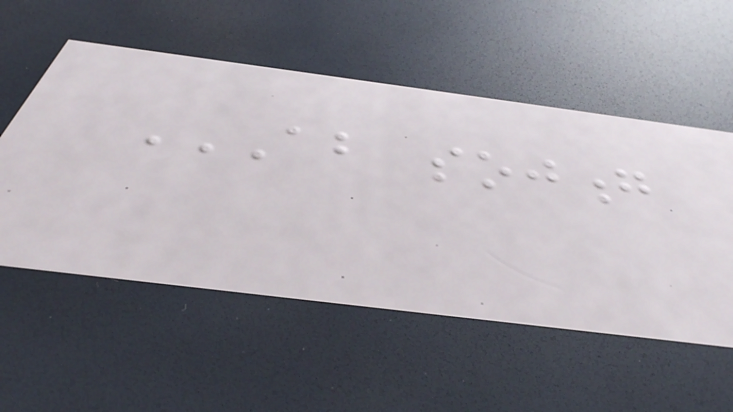ABOUT SOJONG
